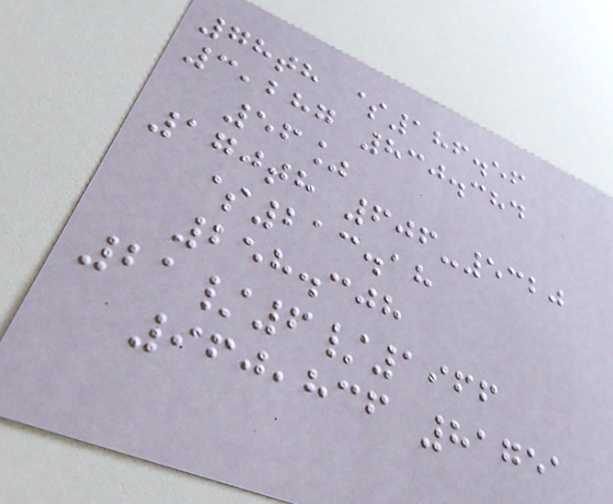78th $186.56
3,287 830.384
56%
170th 606-5320
$213.18
258.308
21/6/1966
960,836 81751
